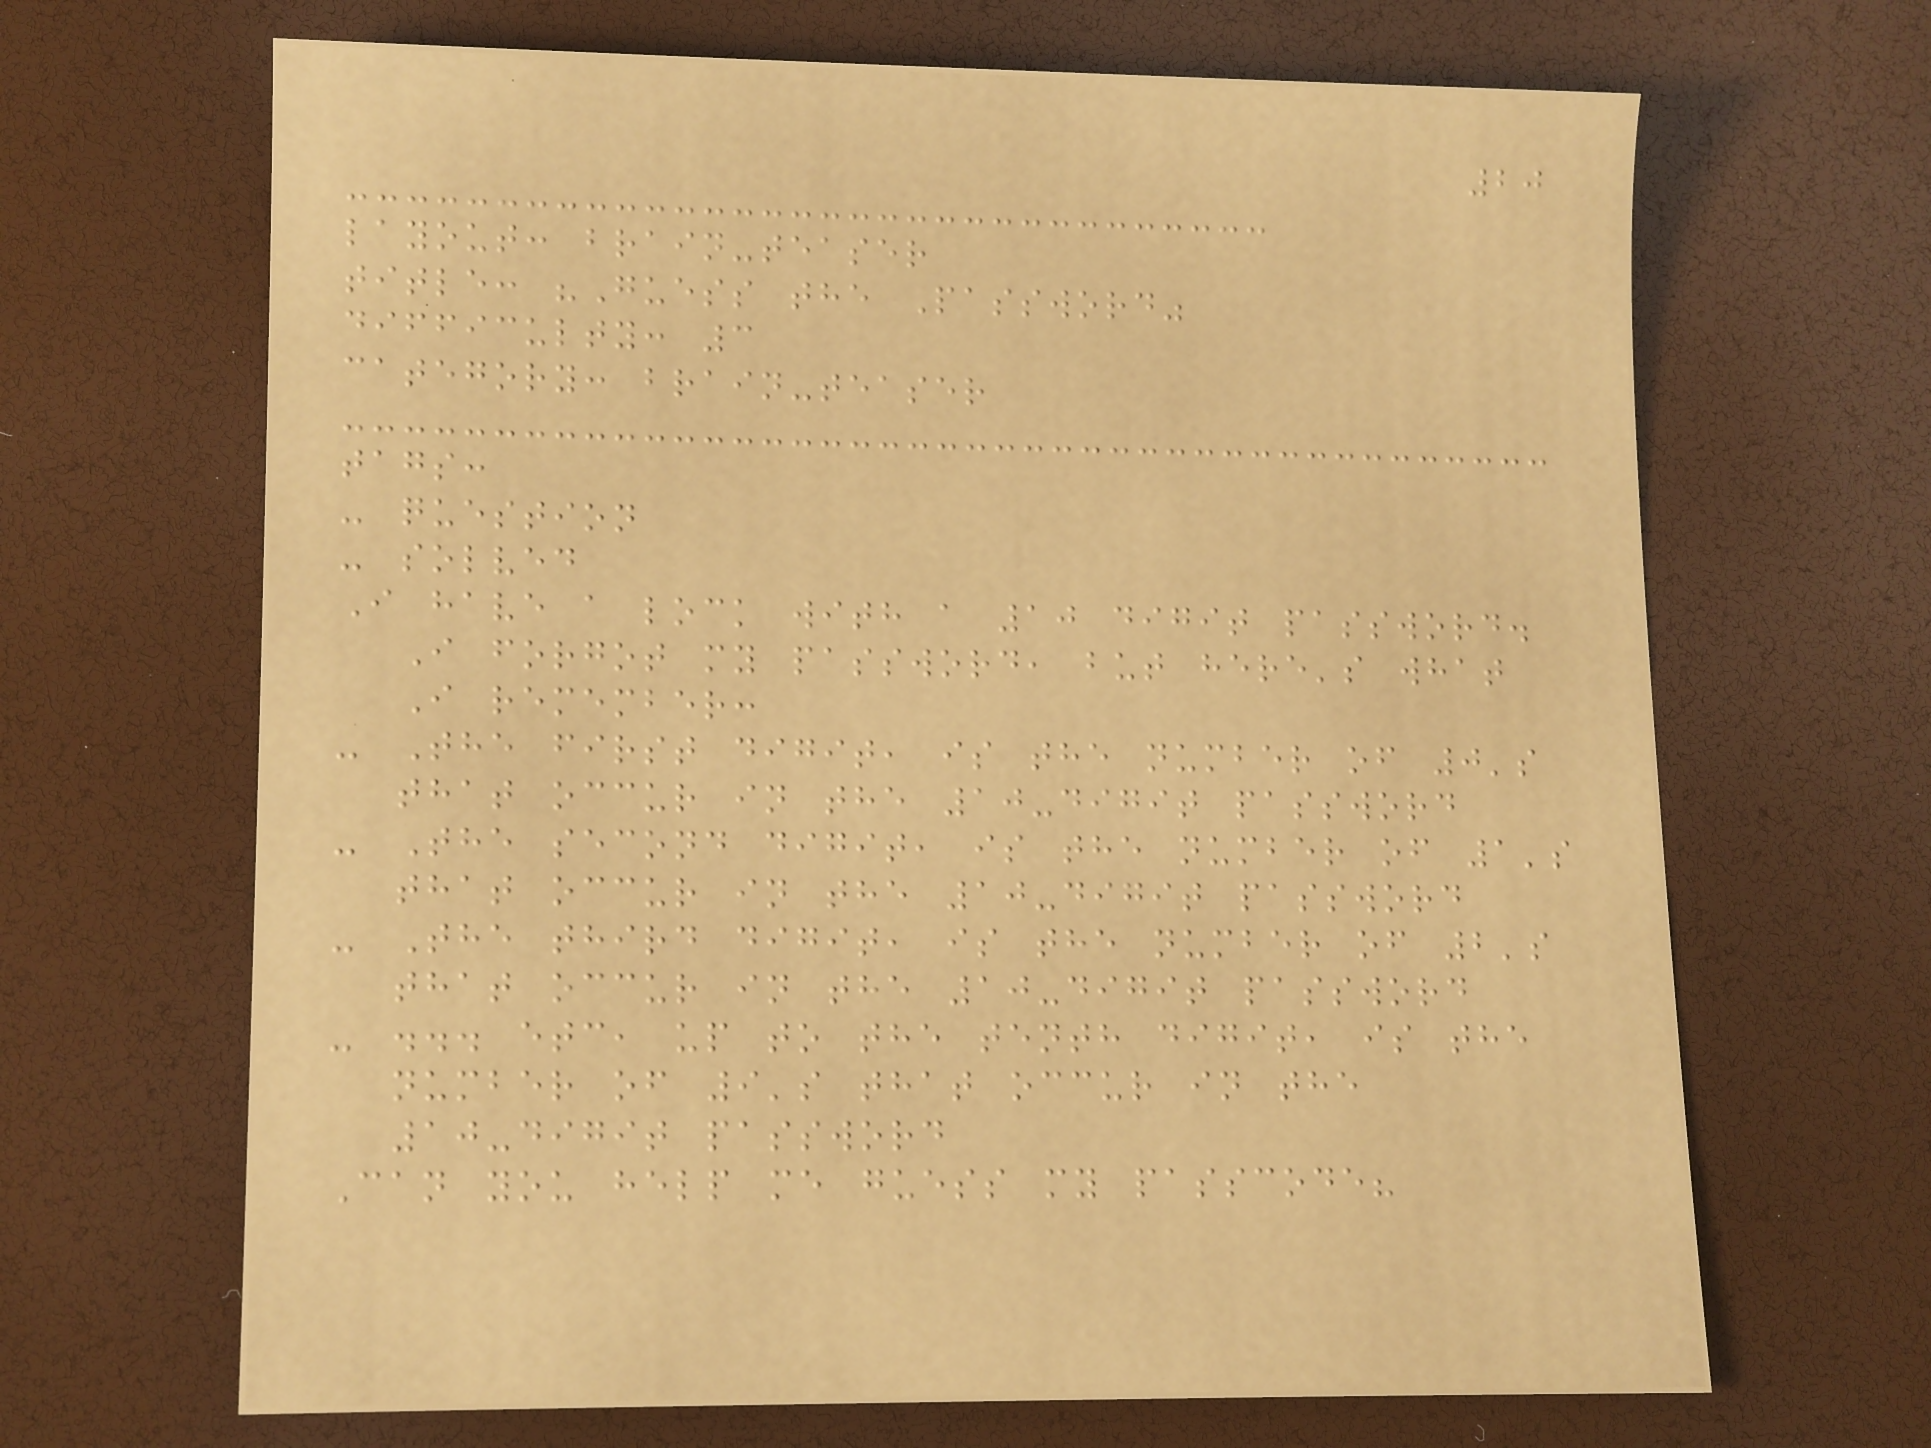20
layout: brain-teaser
title: "Guess the Password"
difficulty: 3
category: brain-teaser
tags:
- question
- solved
I have a lock with a 10 digit password.
I forgot my password, but here's what
I remember:
- The first digit, is the number of 0's
that occur in the 10-digit password
- The second digit, is the number of 1's
that occur in the 10-digit password
- The third digit, is the number of 2's
that occur in the 10-digit password
- ... etc, up to the tenth digit, is the
number of 9's that occur in the
10-digit password
Can you help me guess my passcode?
